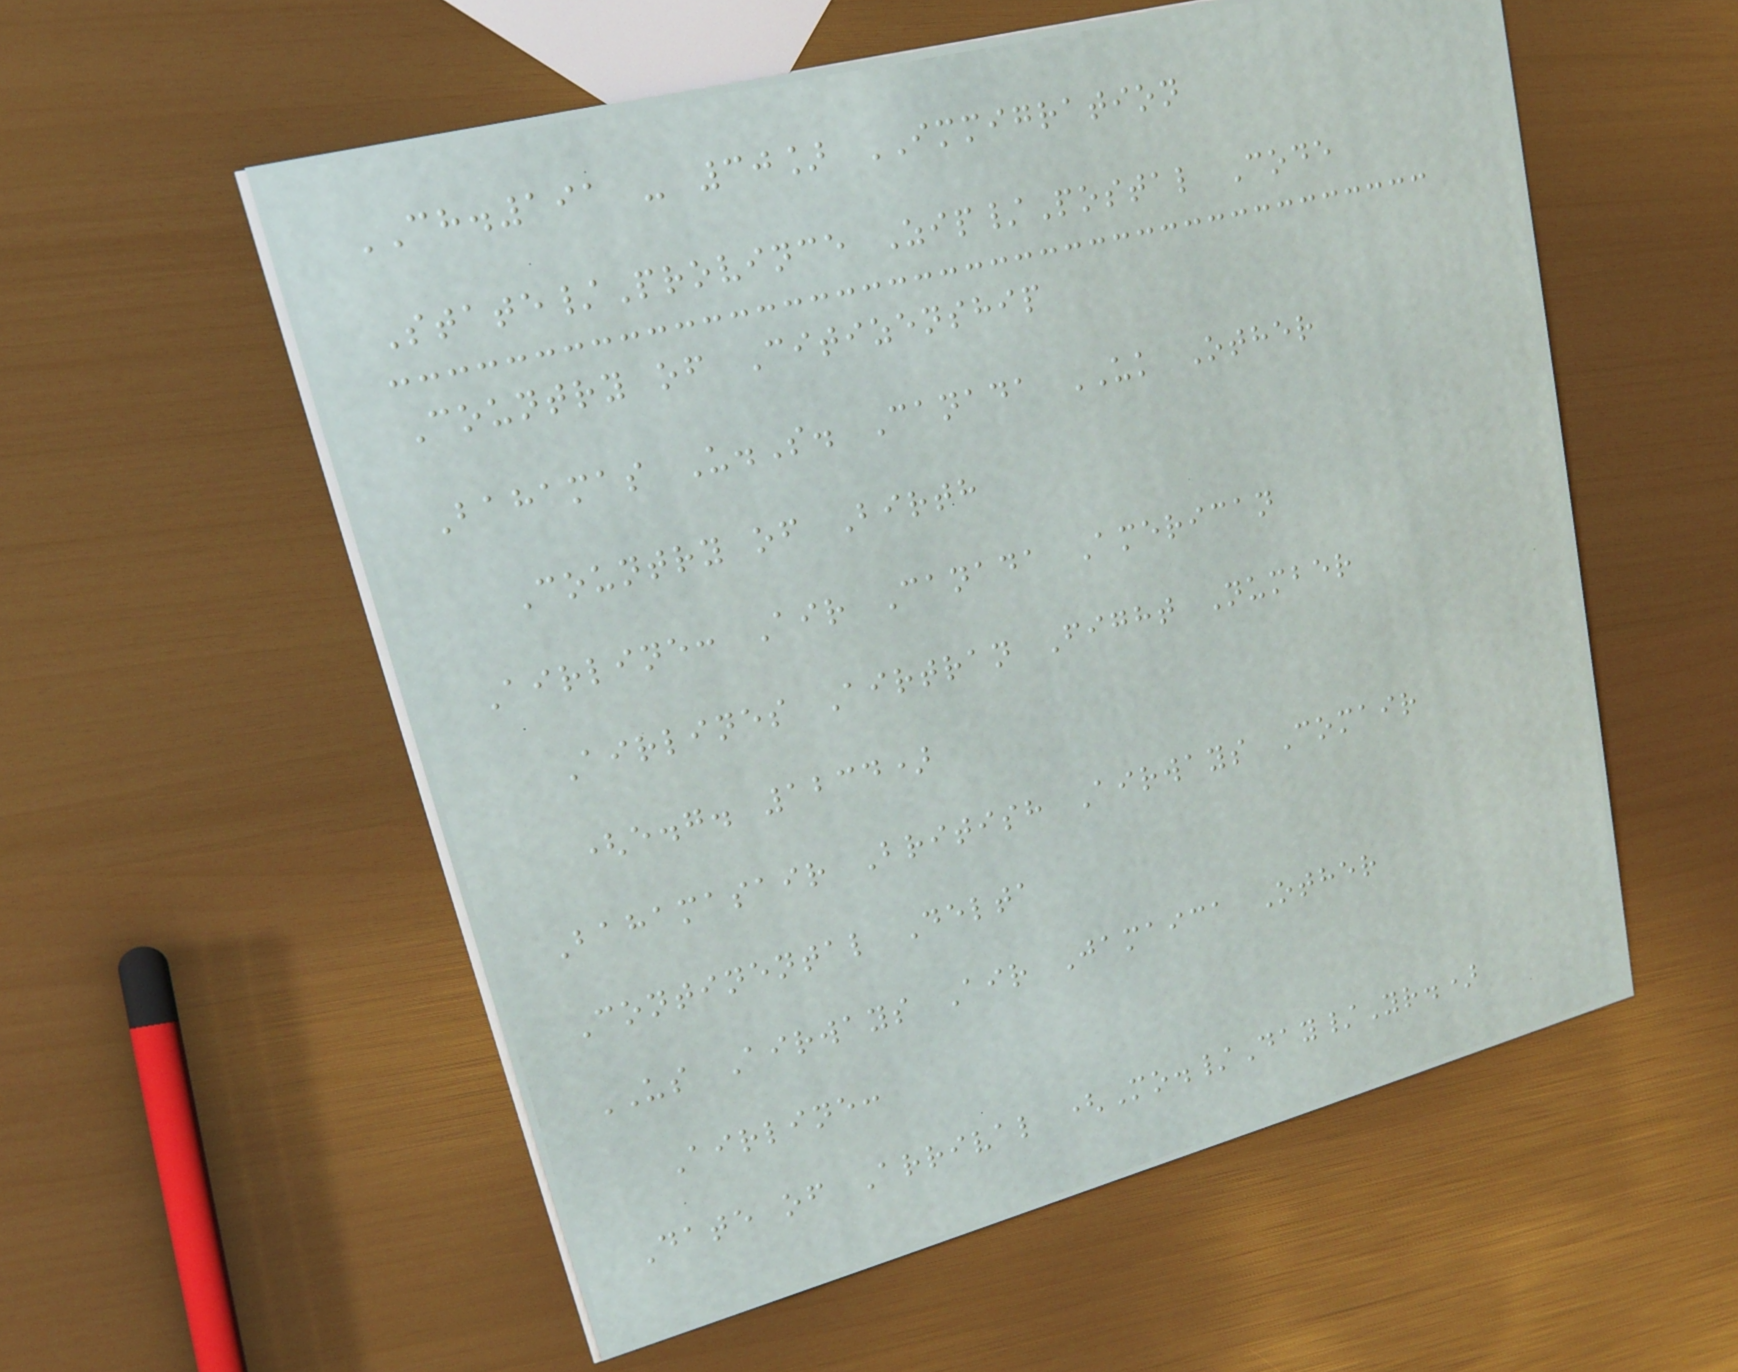CH.191 - 30] IMMIGRATION
State/Province Zip/Postal Code
Country of Citizenship
Bahamas U.S. Canada UK Other
Country of Birth
Airline: Air Canada American
Airlines Airtran Fight Number
(e.g. 1234)
Bahamasair British Airways Comair
Continental Delta
US Airways Air Jamaica Other
Airline:
Date of Arrival (Mo./Day/Yr.)
